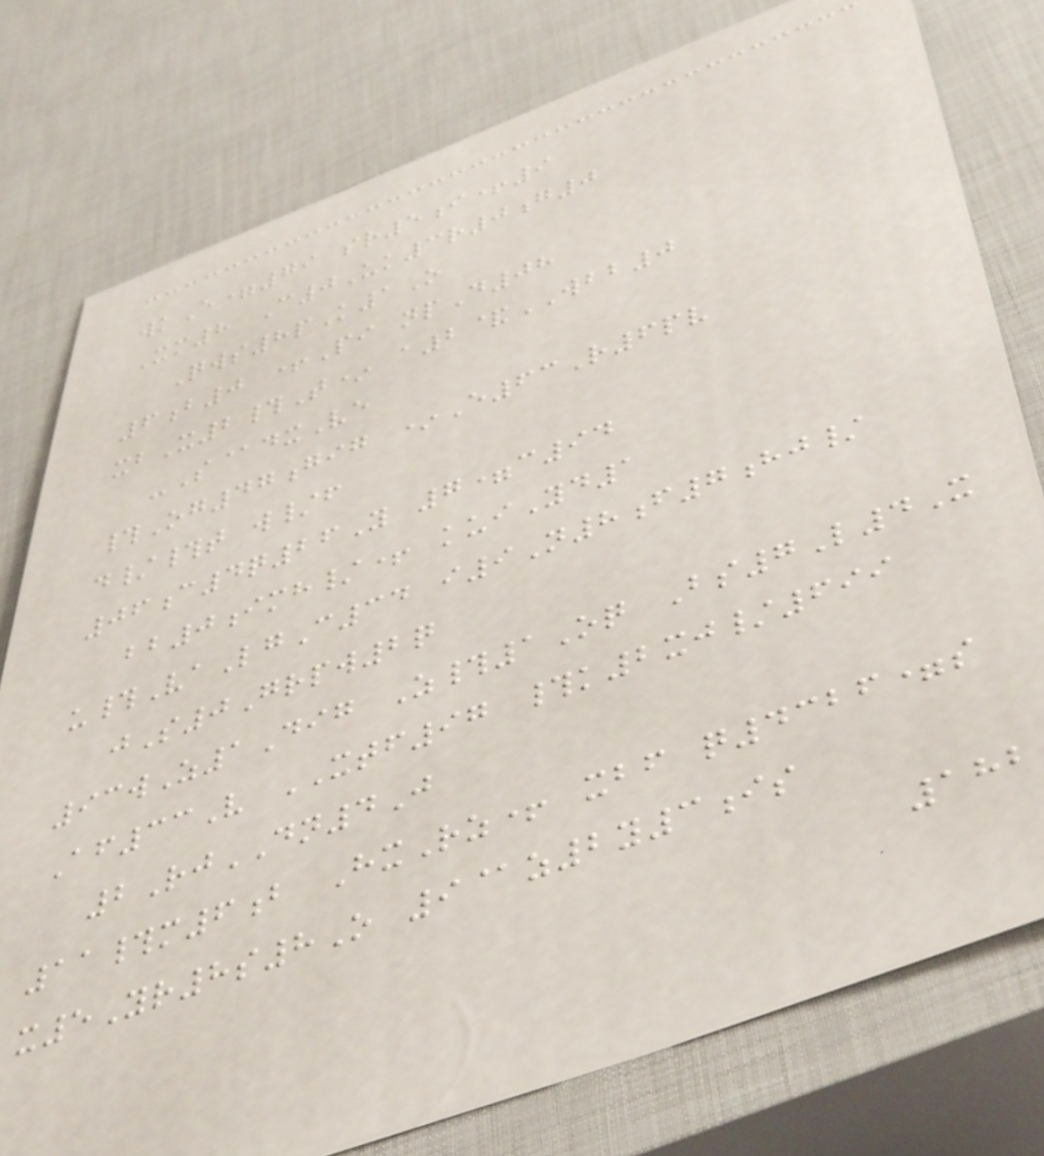wkE=79 sr5i+9
Xm8 C0Uk3r0g0
Qws8pK1O
6b0 +Pi npD08
xbX2#T* a2&WBB0
-S@dxVe
#Og47gig *E63R6pv
d/#t w/f
06c4q26Y 7=c94
bb0imh/+ kuiYd1
u#VaLgC34 i9N8f7hj/
jS0Grpw2q
93wZ1Dig Z#1Oq Bs7L4X
Af33V XTF97 #k2xj/699
2RjDN4J
11#m6b HxRz+ xbf q4326=s
x5Yr8s8O 9@z2y3is
182
